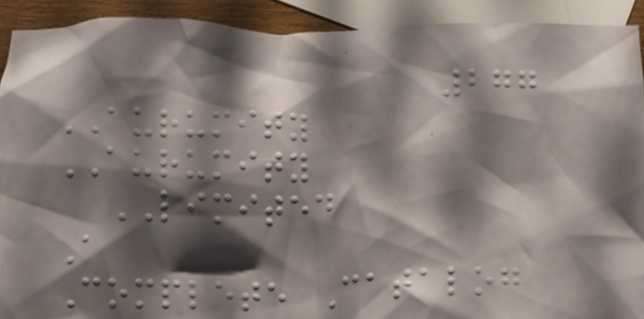277
AURUMITY
AURUMITY
LIMITED
A
Complete Catalog
